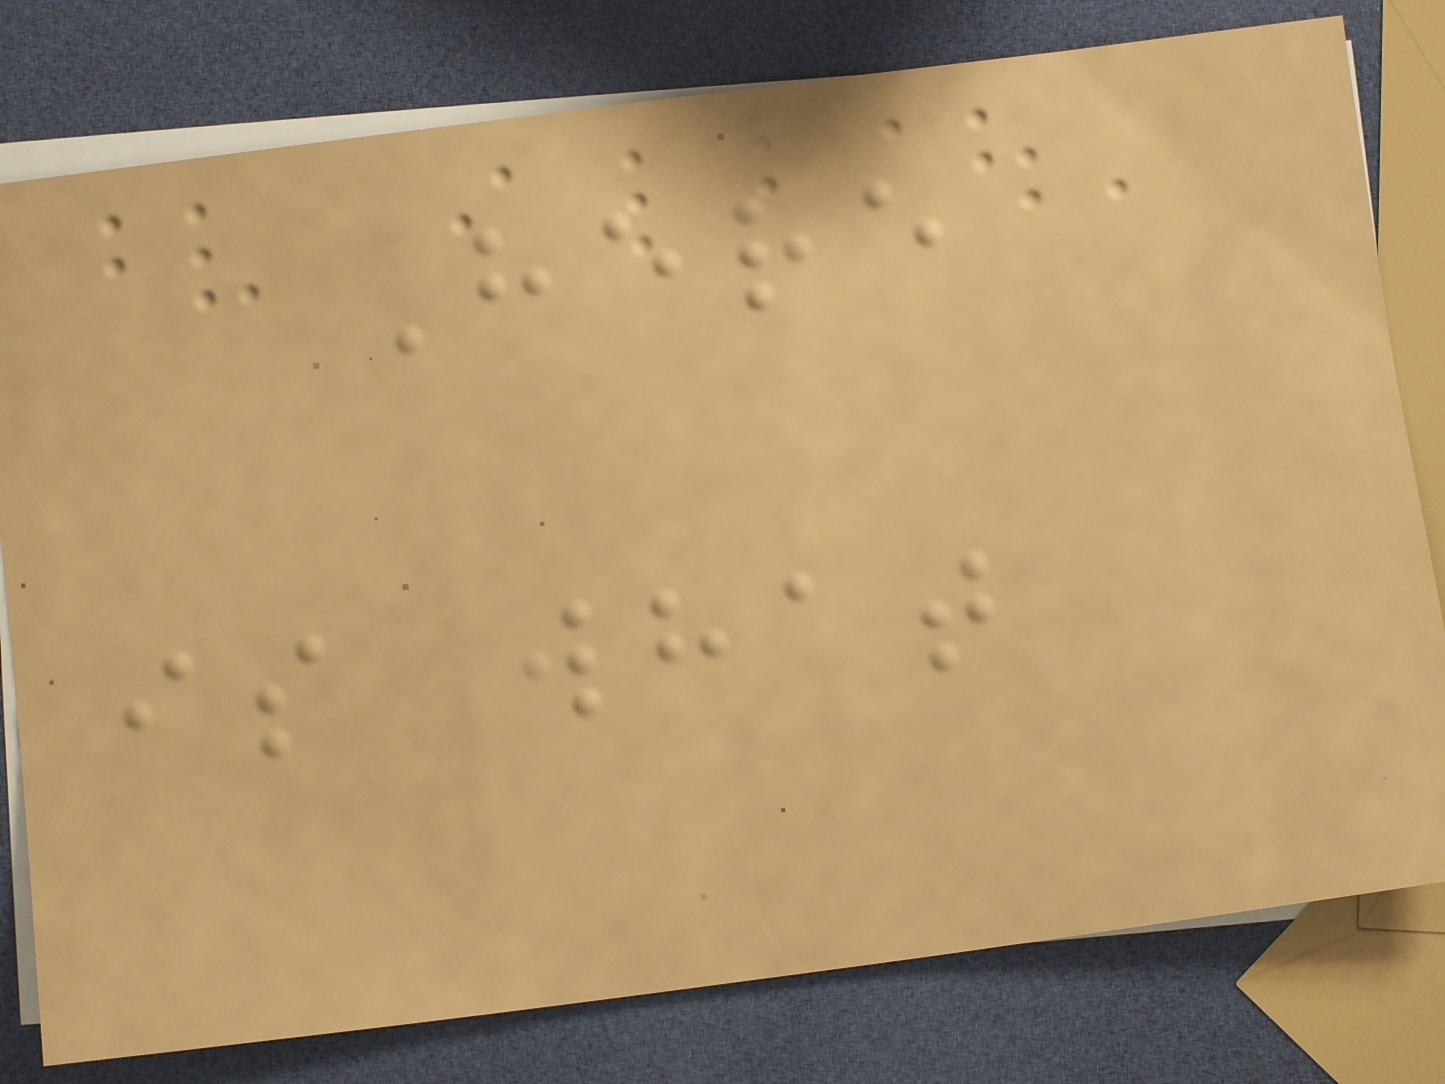Here
is what
